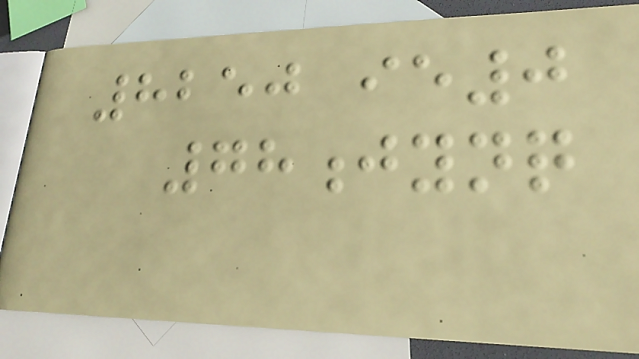8250 ie0
78jynq
